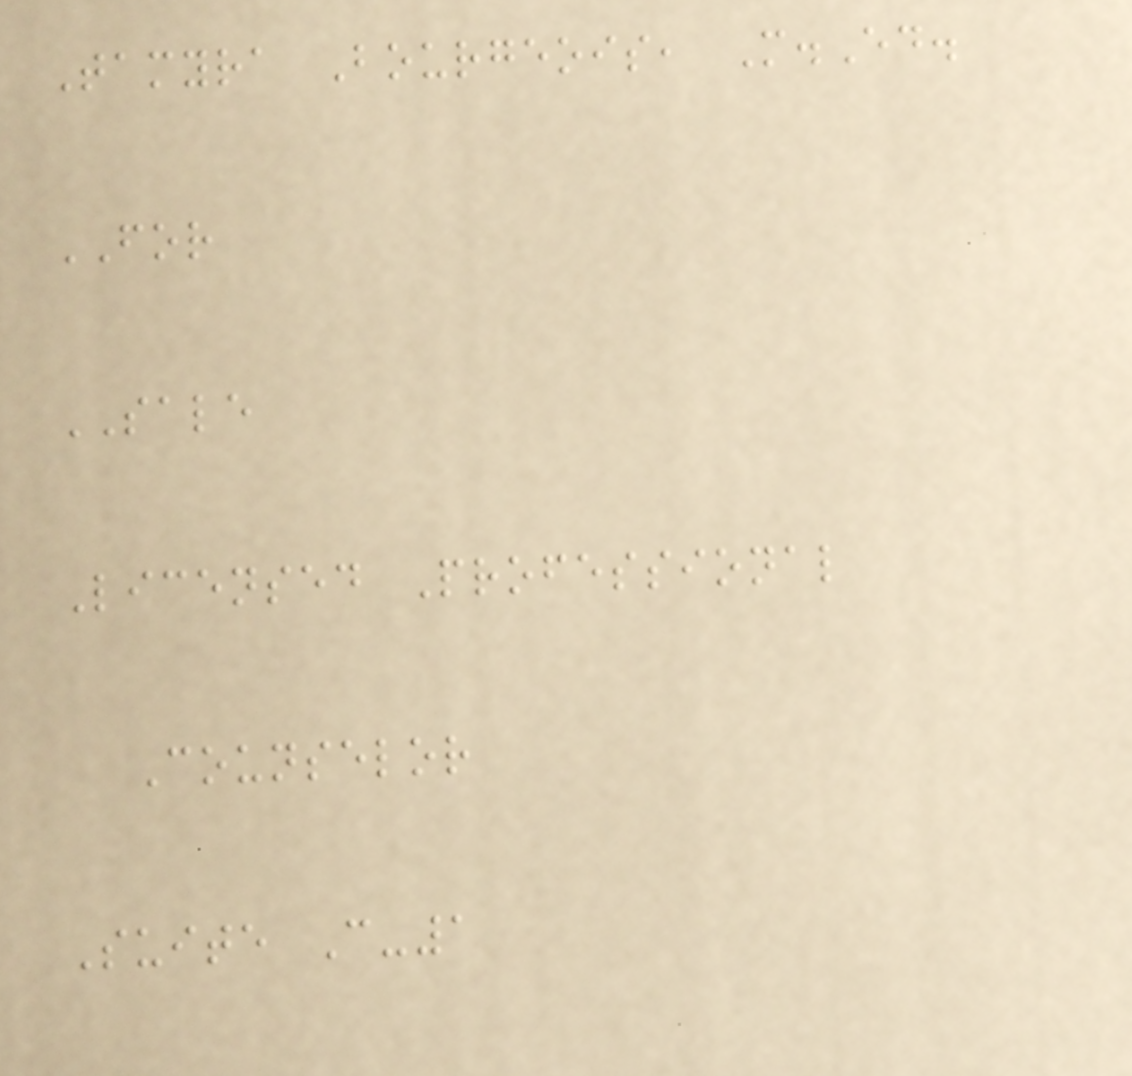Tamyra Bourgeois, M.Ed.
FOR
SALE
Licensed Professional
Counselor
Suite C-1
